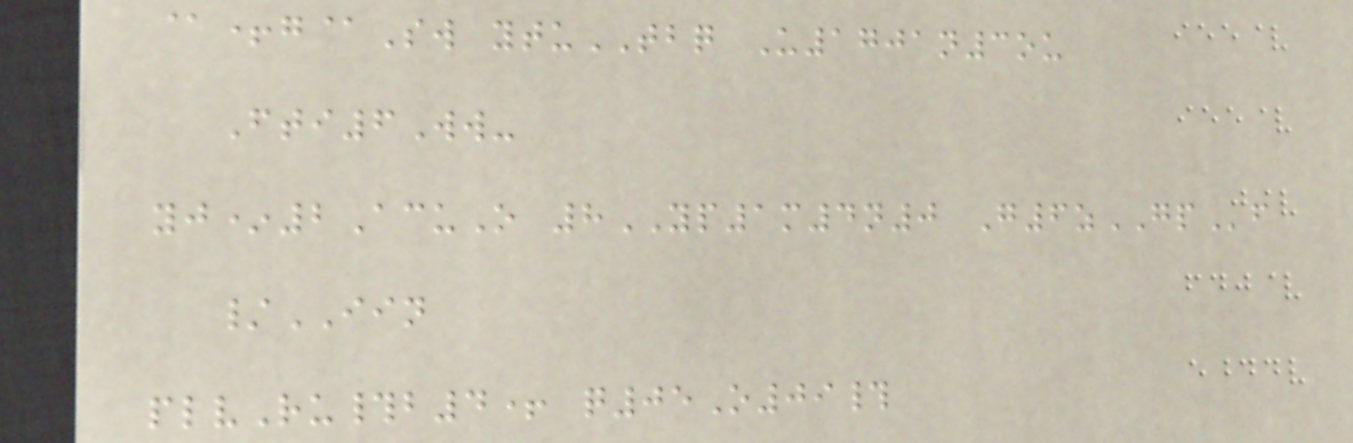@+g@Sw ytuTBQ U1701n3ou
Fti6Ww-
yj*2AcuO 8YP1m4n0 G6zGPf
/IIN
plvRu#b4+ q05O09#
